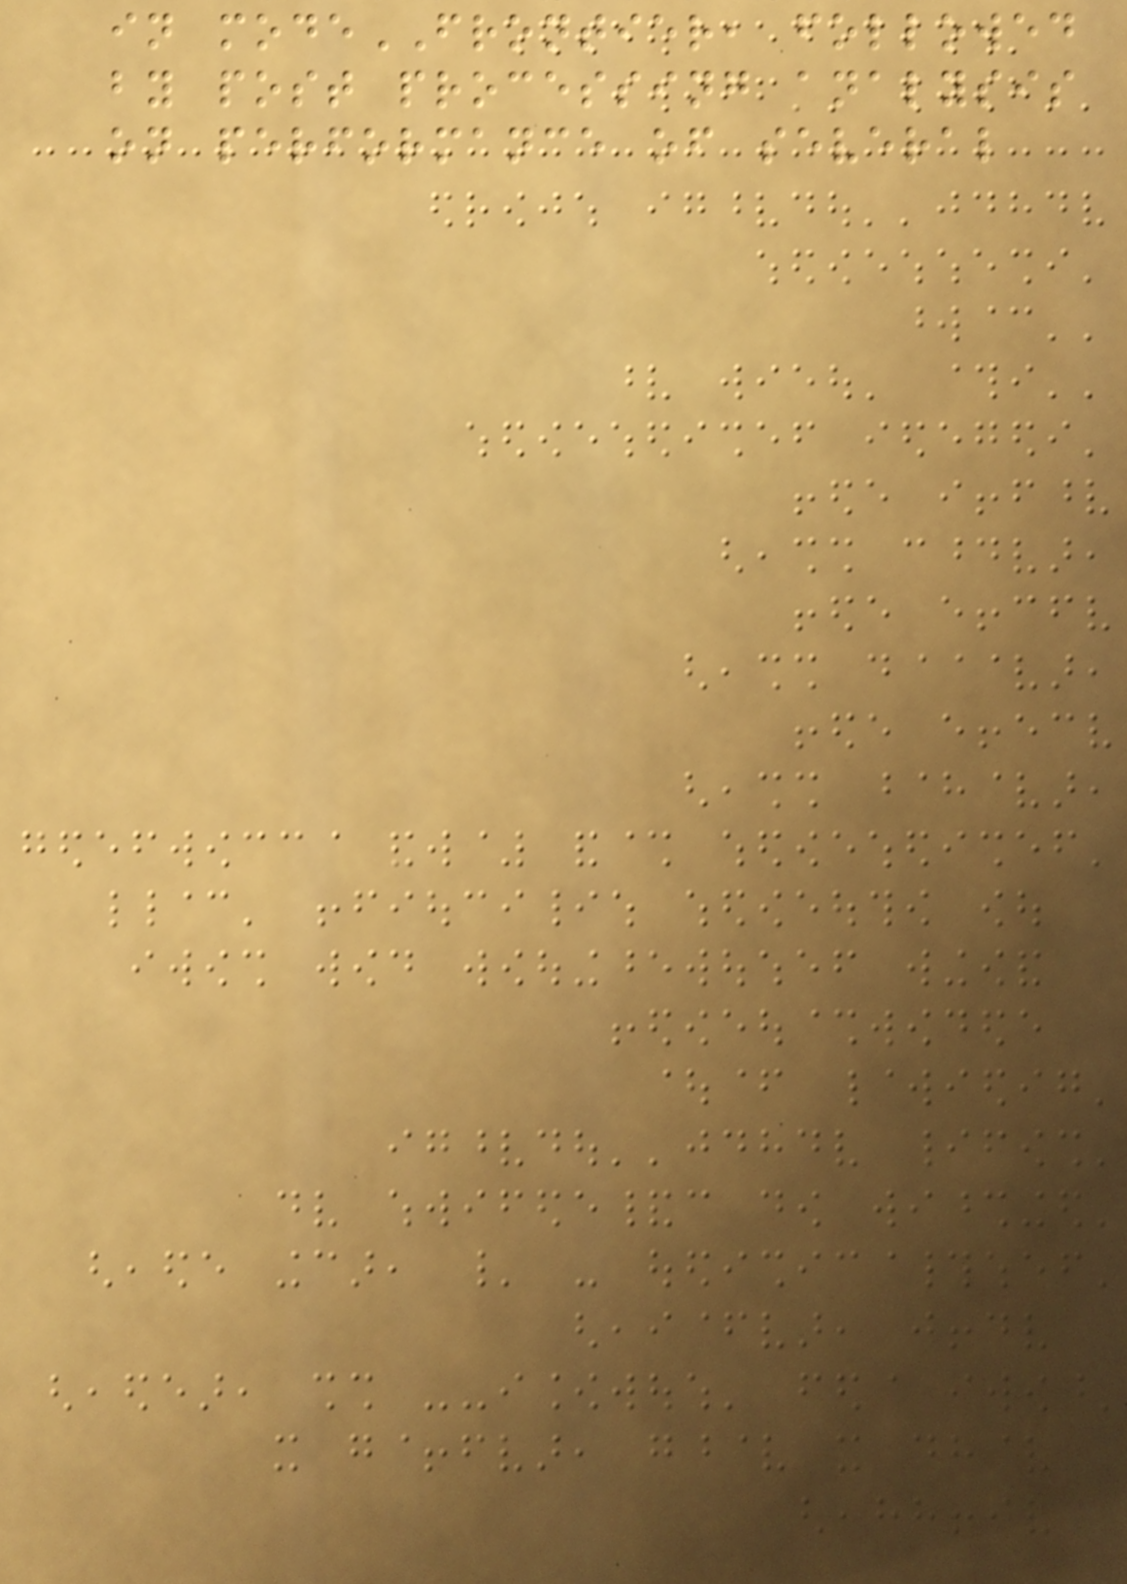in modeFRONTIER, followed
by post processing analysis
on performance of several
